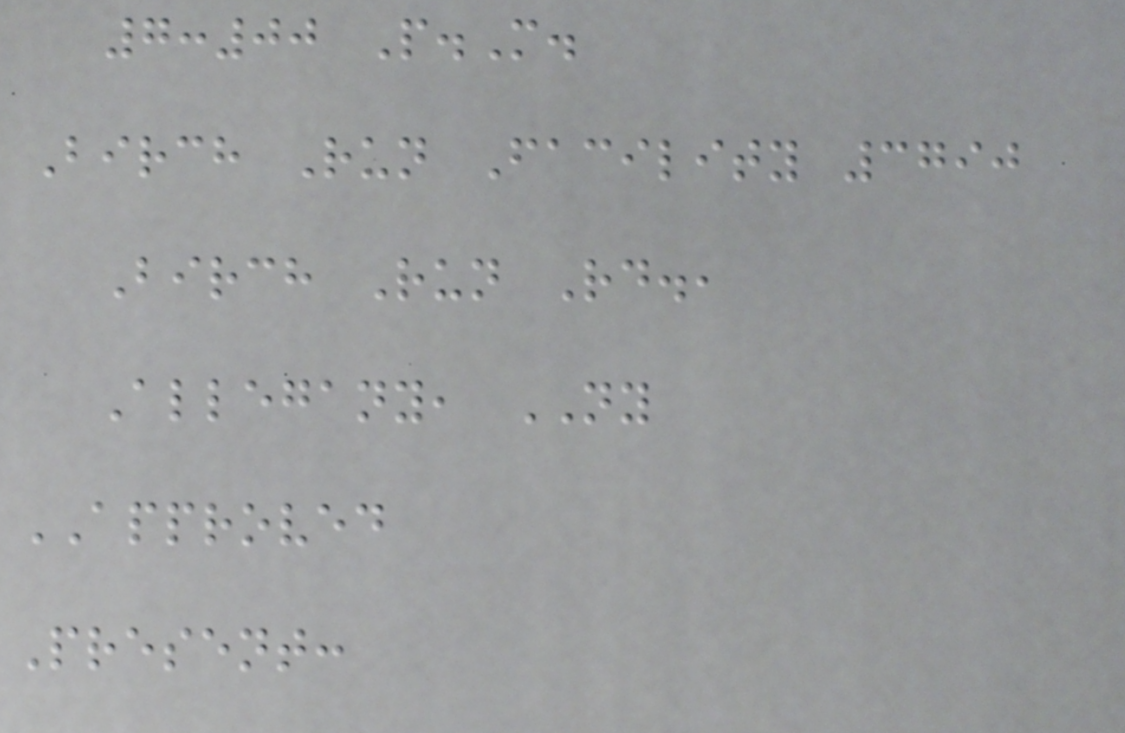7:00 P.M.
Birch Run Facility 3790
Birch Run Rd.,
Allegany, NY
APPROVED
Present:
